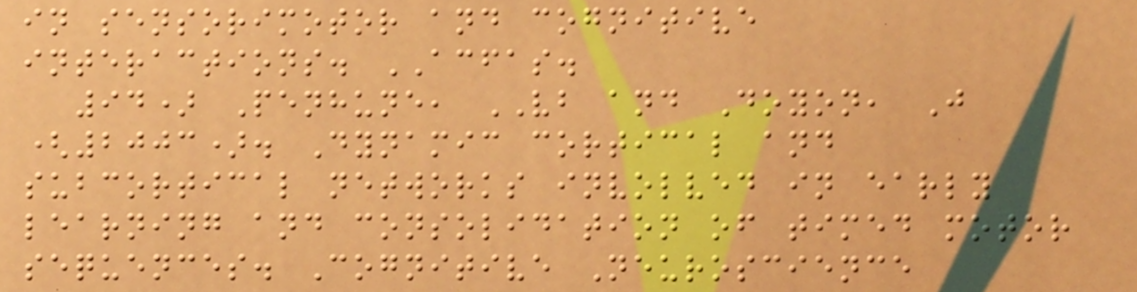in sensorimotor and cognitive
interactions. ACFAS.
94) Penhune, VB and Doyon, J
(2003). Dynamic cortical and
subcortical networks involved in early
learning and consolidation of timed motor
sequences. Cognitive Neuroscience
